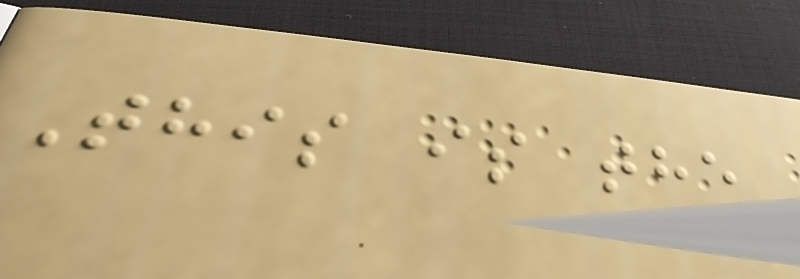This is the
